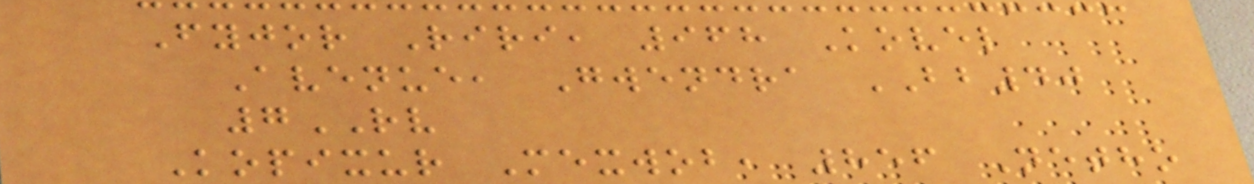Fyjor Riri, 968 Kovel
Avenue, Gwendra BB40
7RV
Kopixur Mexwob, 856 Netho
